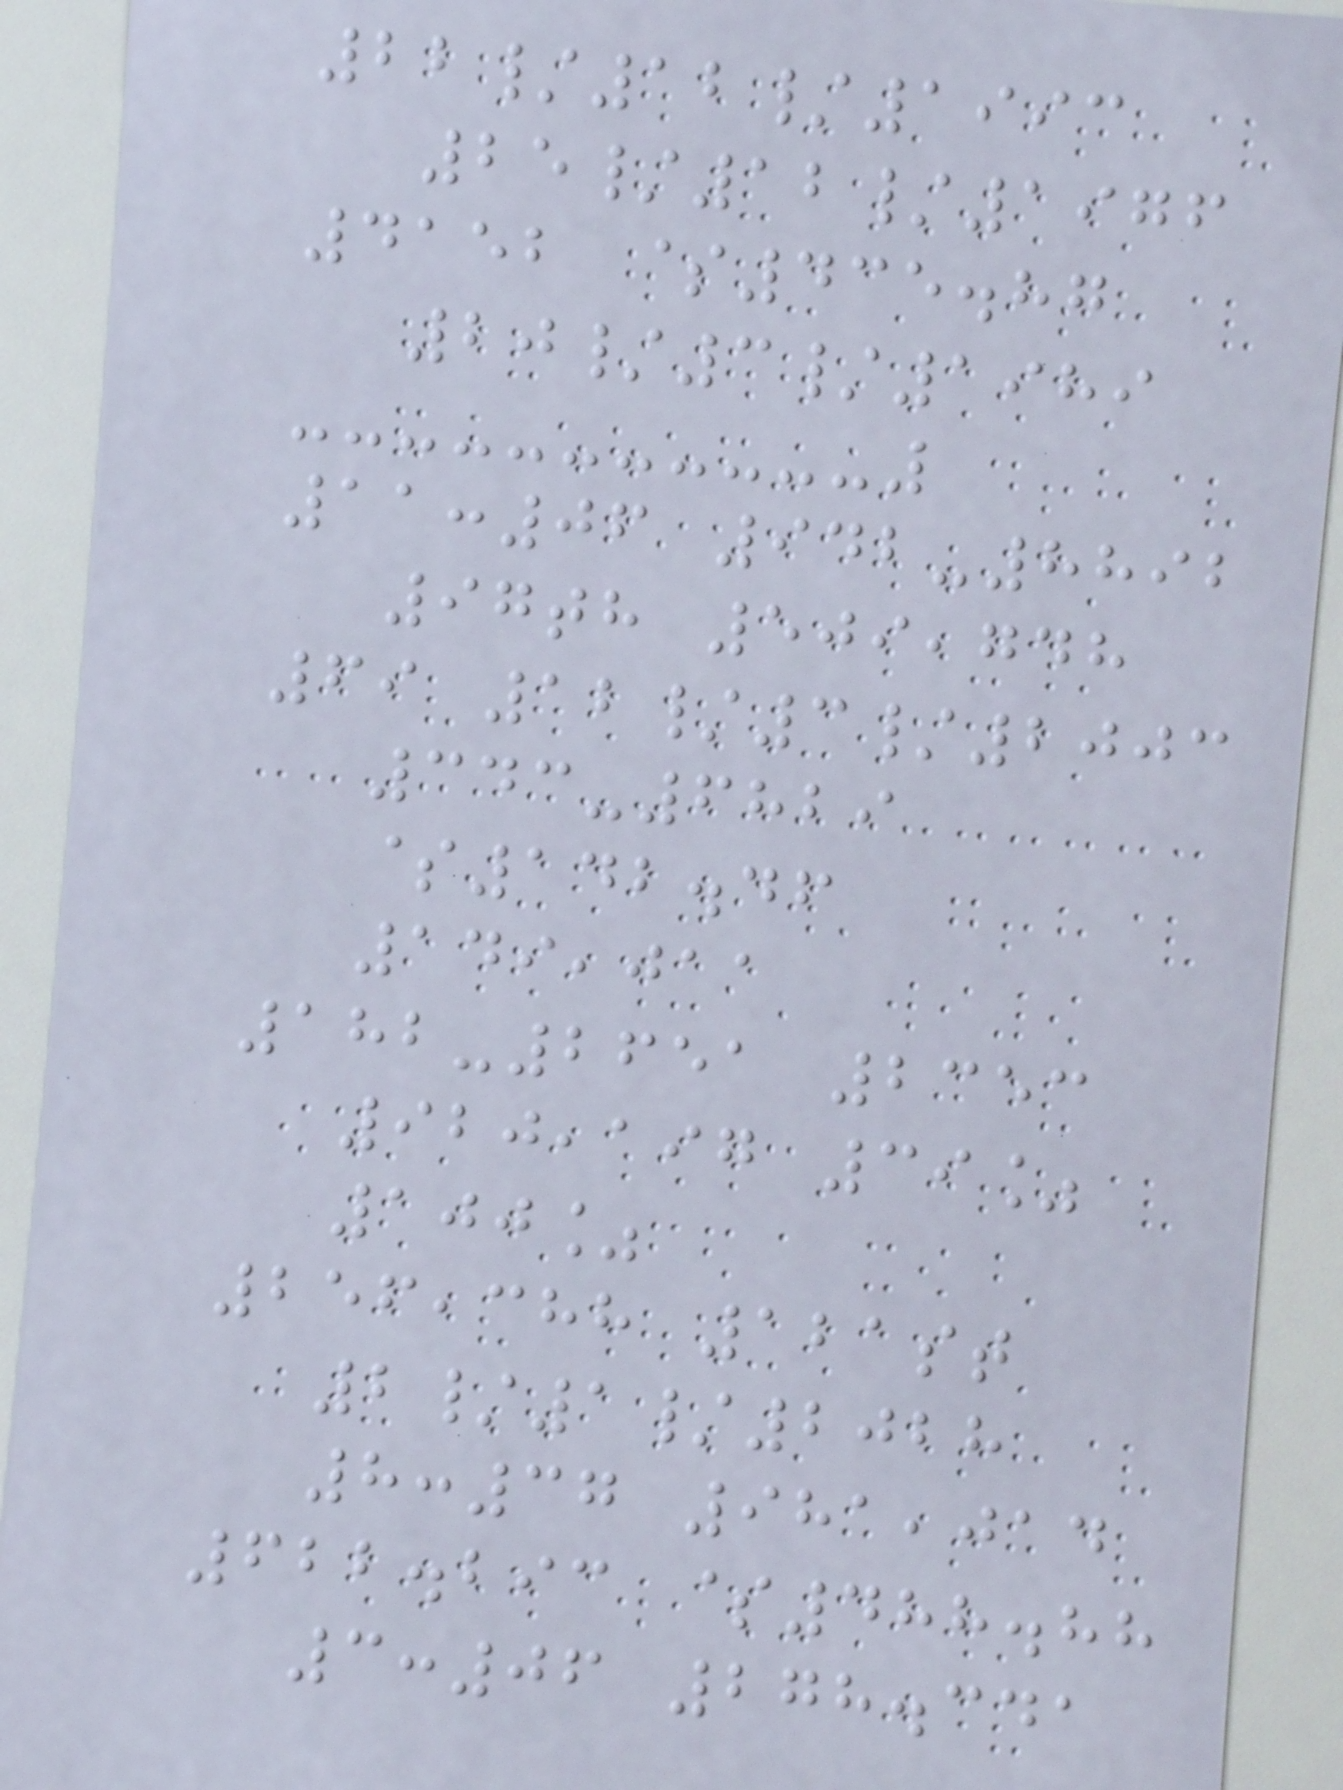22/12/1993
25/12/1976
4152 $435.87
20/3/1989
11:06 942-8892
97th 509,748
69 12/3/2003
343-6829
$142.46
149,011
182-2651 2353
920,197 39%
100%
256,388 121st
2/1/2028
8:37 981,014
622.293 $488.88
3:06 278.341
